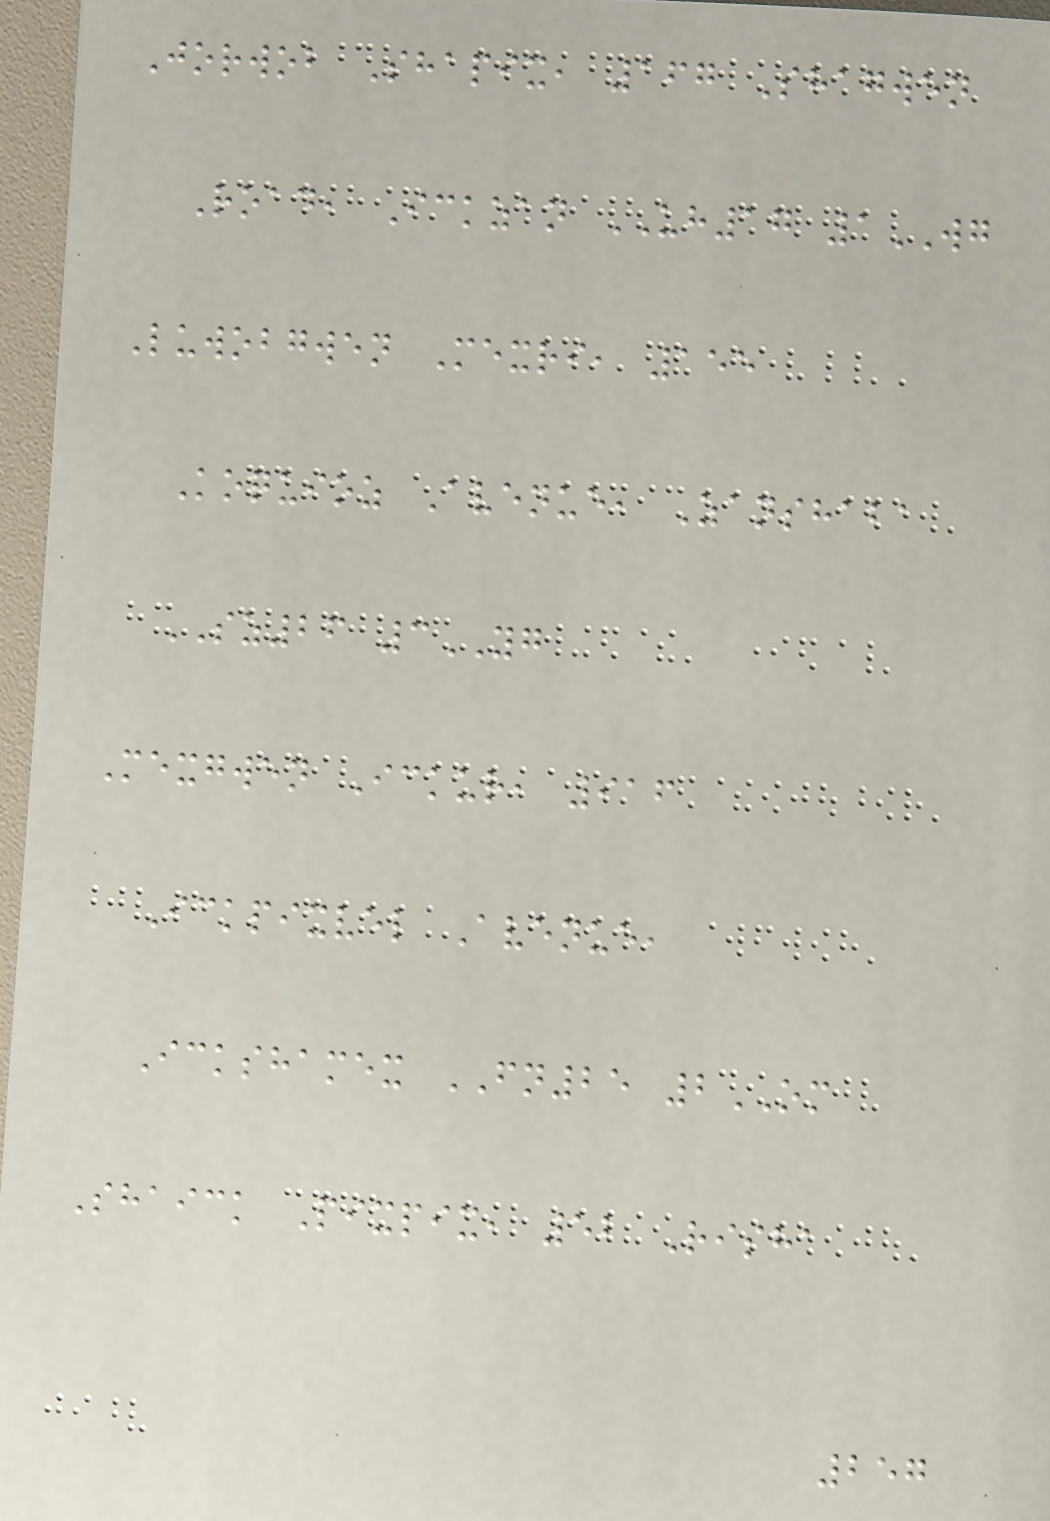Jorwob Shapix, 167 Shagwen
Road, Ickzan UH17 1WG
Luwobgwen Mexri, 155
Koquioz Avenue, Zanshaba
SZ26 3YG
Mexgwen Ickur, 916
Ickpixvel Avenue,
Ickshamex FN25 2OM
Shaick Pixpix, 52 Risha
257
